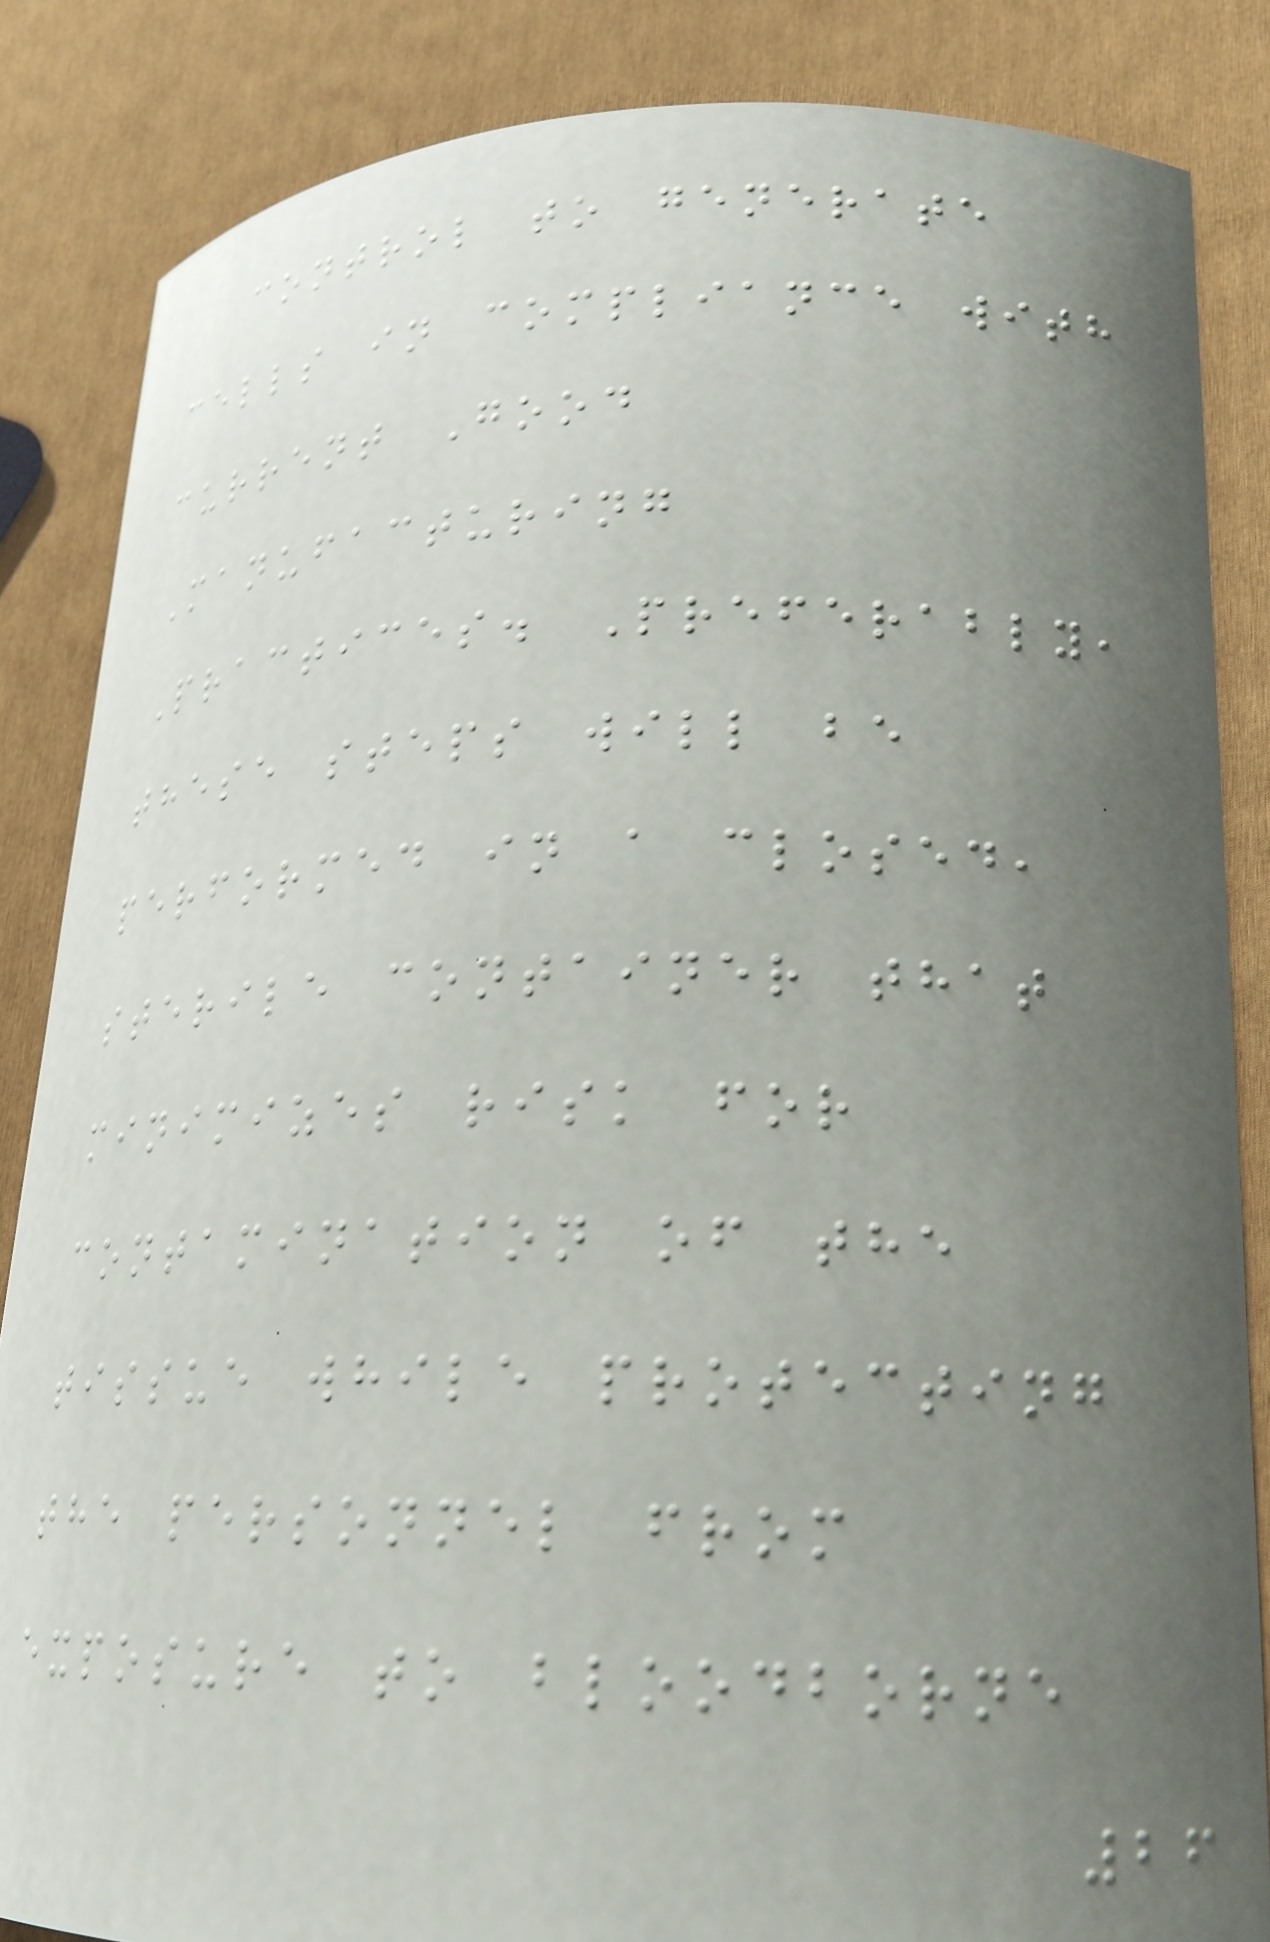control to generate
cells in compliance with
current Good
Manufacturing
Practices. Preferably,
these steps will be
performed in a closed,
sterile container that
minimizes risk for
contamination of the
tissue while protecting
the personnel from
exposure to bloodborne
26
